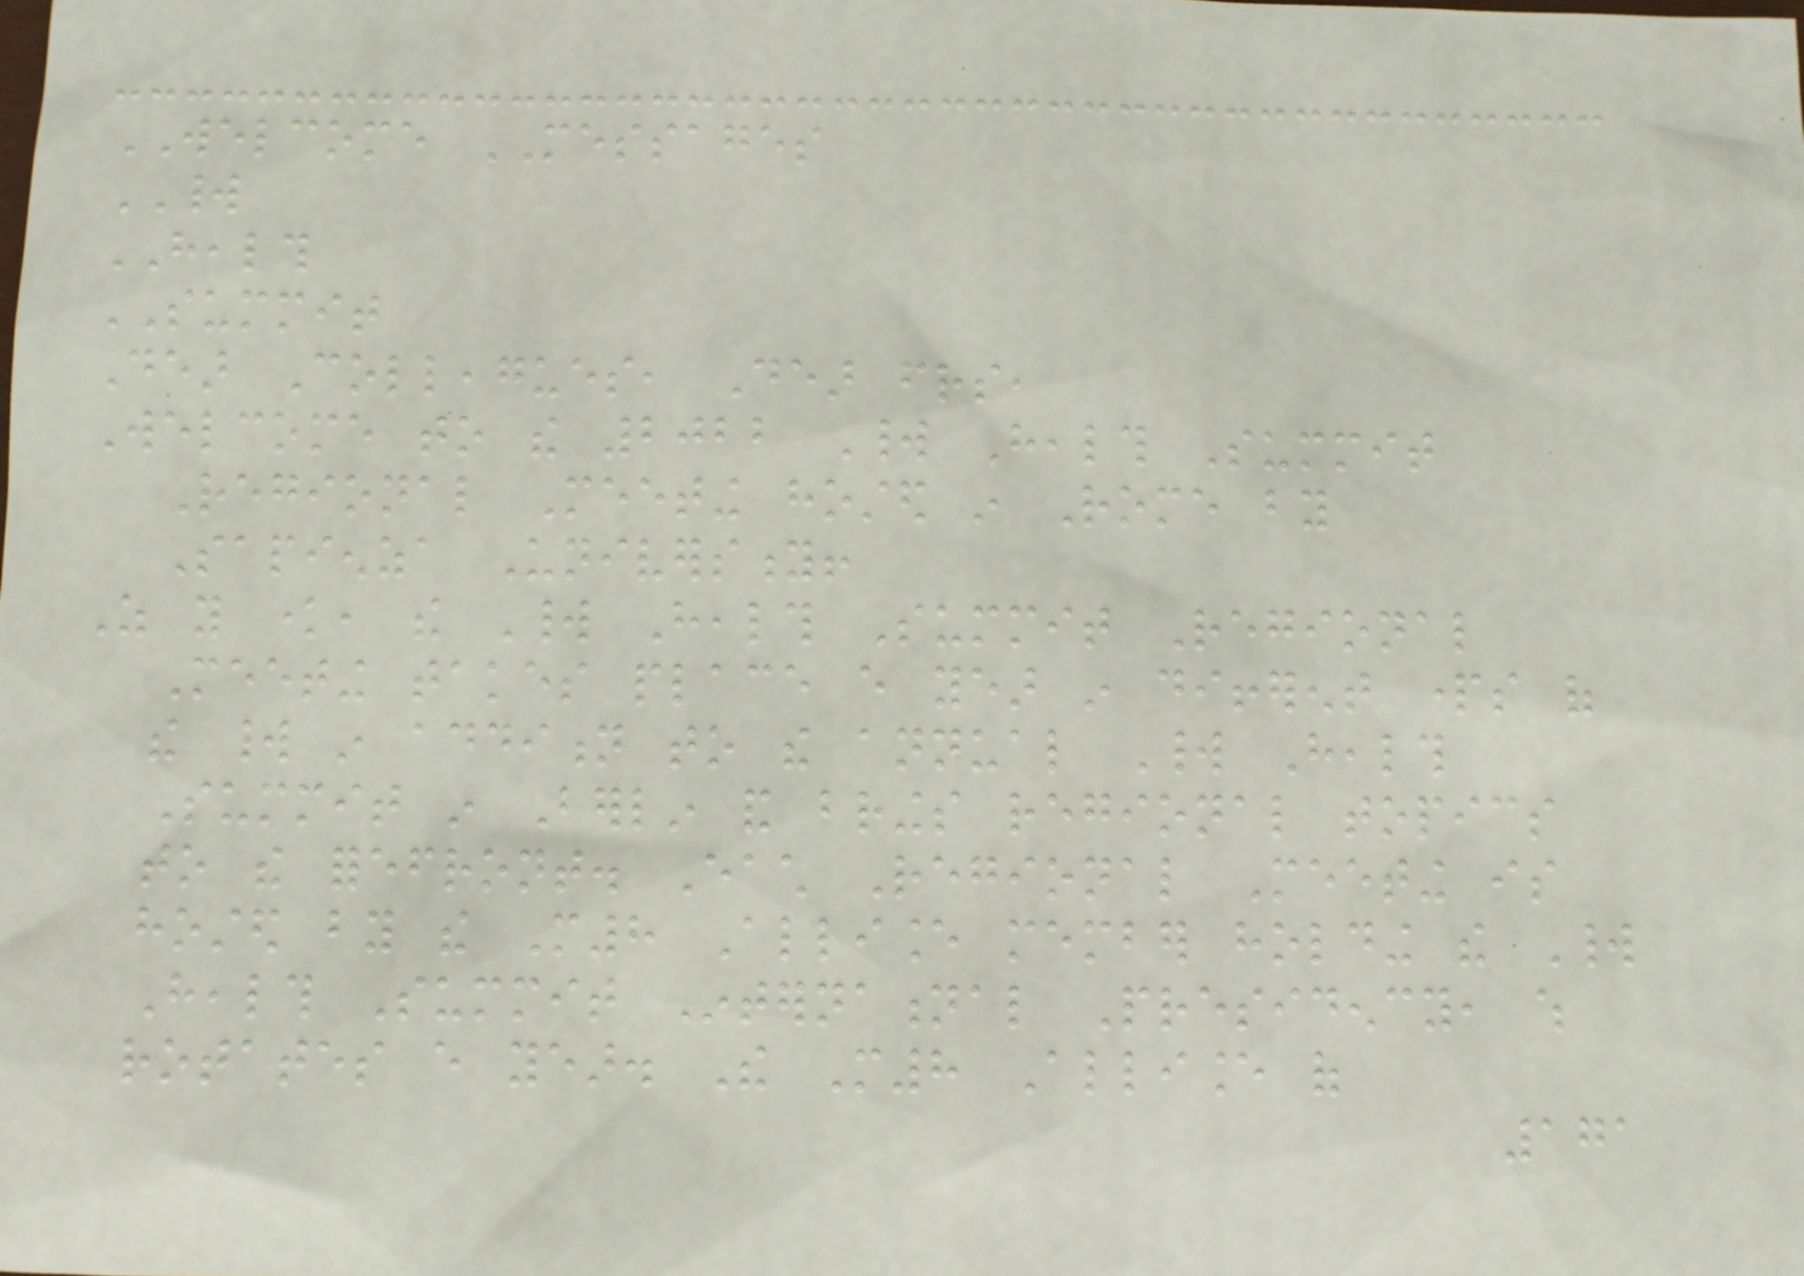WELCOME MESSAGES
WORLD
HEALTH
SUMMIT
Dear Colleagues, Dear friends,
Welcome to the 2022 World Health Summit
Regional Meeting hosted in Rome by
Sapienza University!
As you know, the World Health Summit Regional
Meeting takes place every year in different parts of
the world in addition to the annual World Health
Summit in Berlin and brings regional topics
to the forefront. Each Regional Meeting is
hosted by the M8 Alliance member holding the World
Health Summit International Presidency, which
rotates every year. The M8 Alliance of
171
